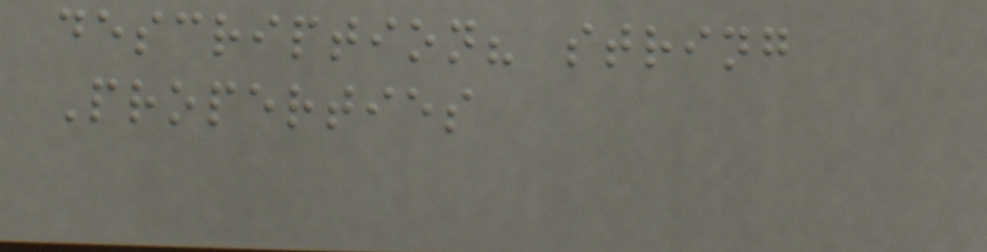description? string
Properties
